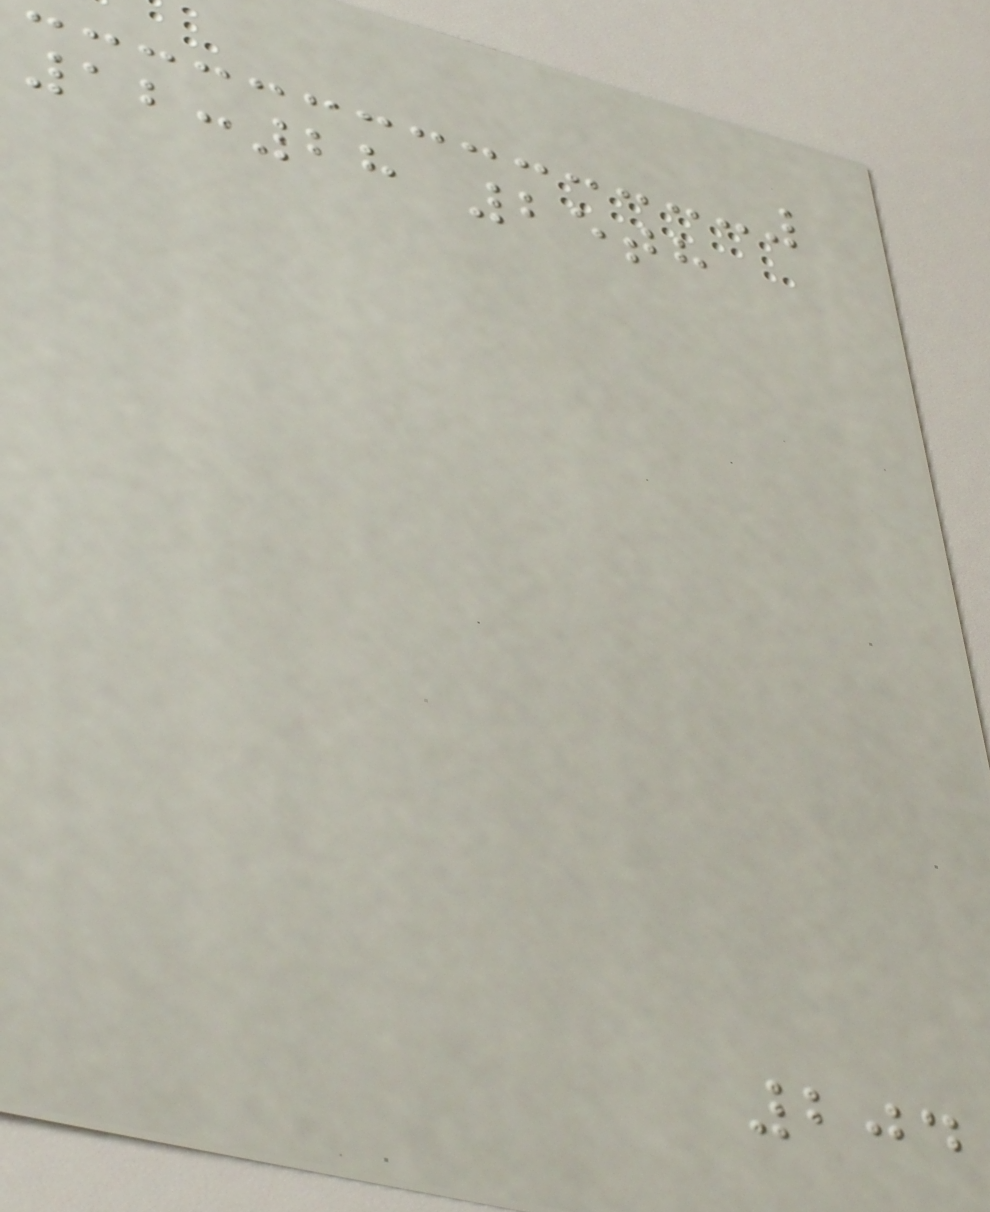12:28 25th
204
